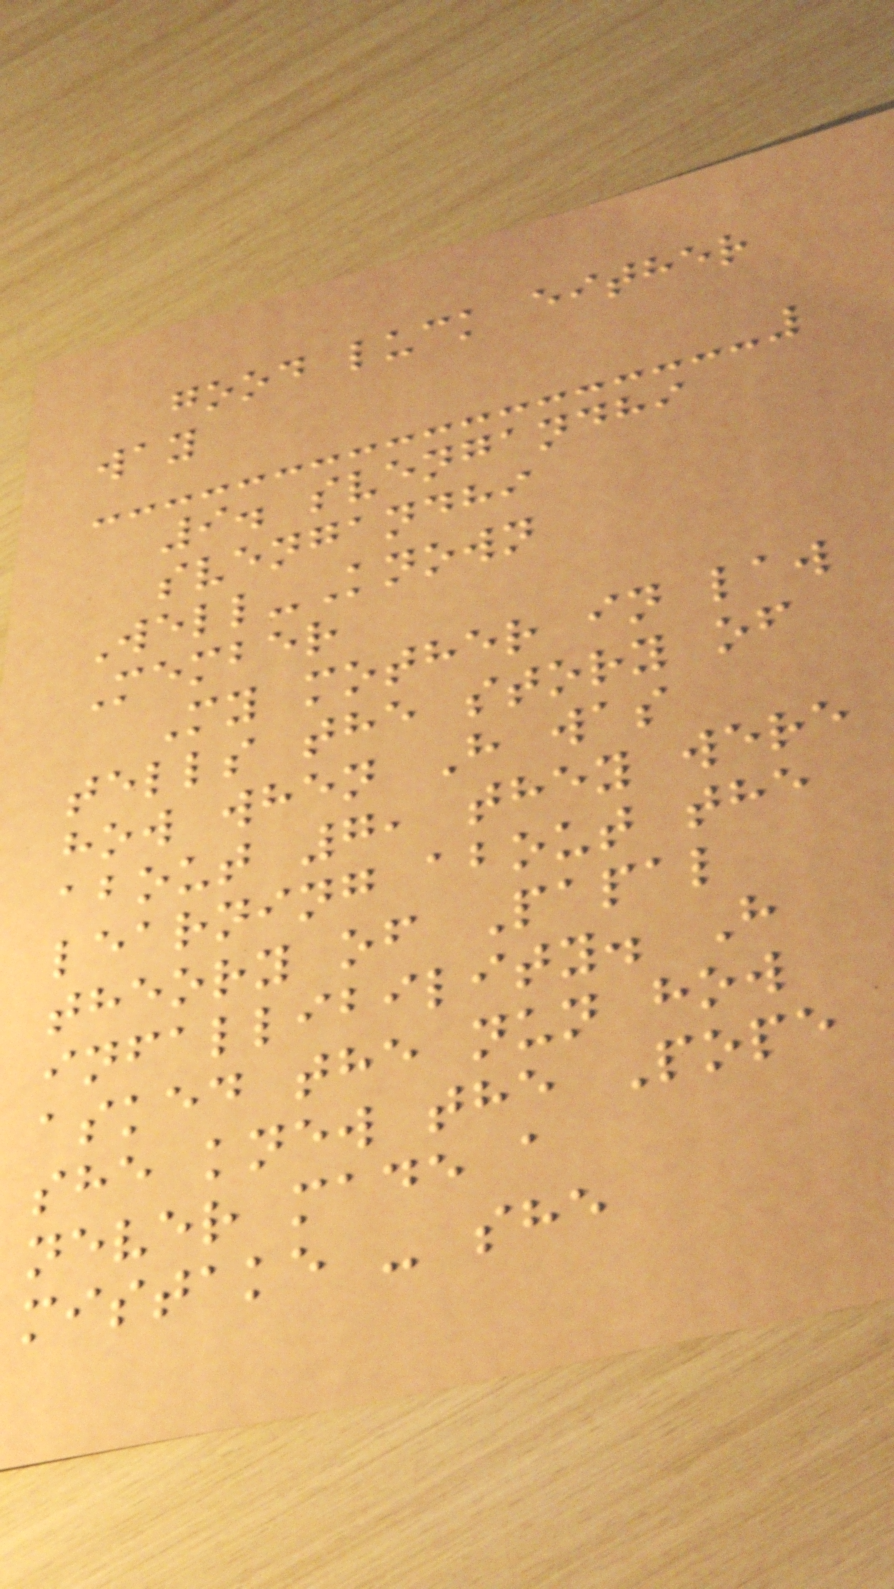good luck either
way
9. svengandhi
svengandhi
Well-Known
Member
My mother in law
tells the story of
how when H was
about 7, they were
learning about the
theory of Papal
infallibility. H
asked the nun how
she knew the Pope
never made a
mistake - she
